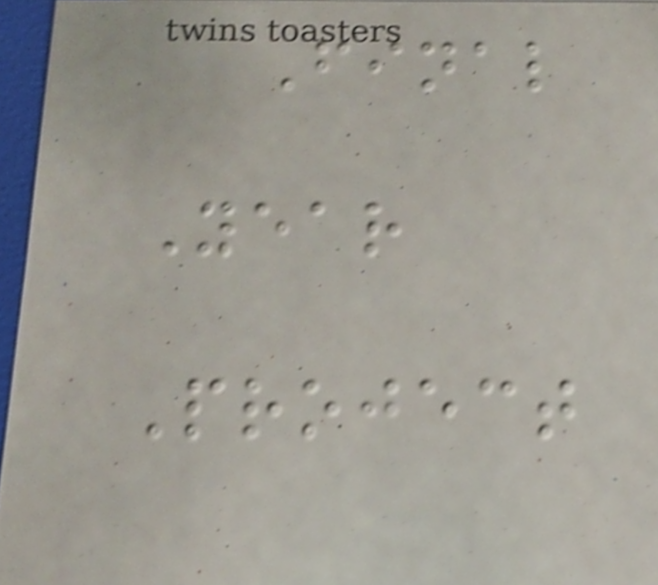Final
Year
Project
